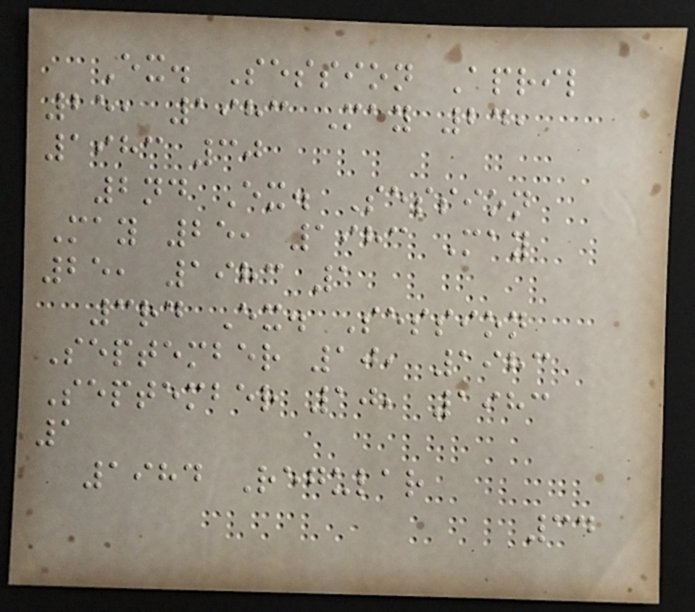Ex. Session April
25, 1983 May 24,
1983 30
2nd Ex. Session
May 25, 1983 May
25, 1983 1
3rd Ex. Session
September 10, 1983
September 10, 1983
1
1984 Regular
34
